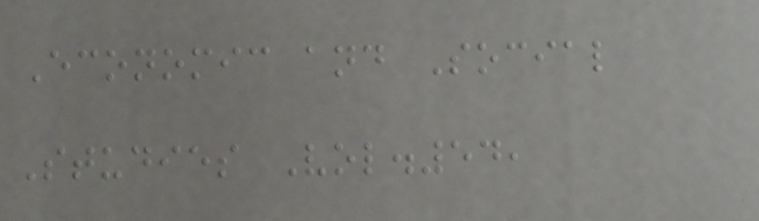Economic and Social
Studies Vol.54,
